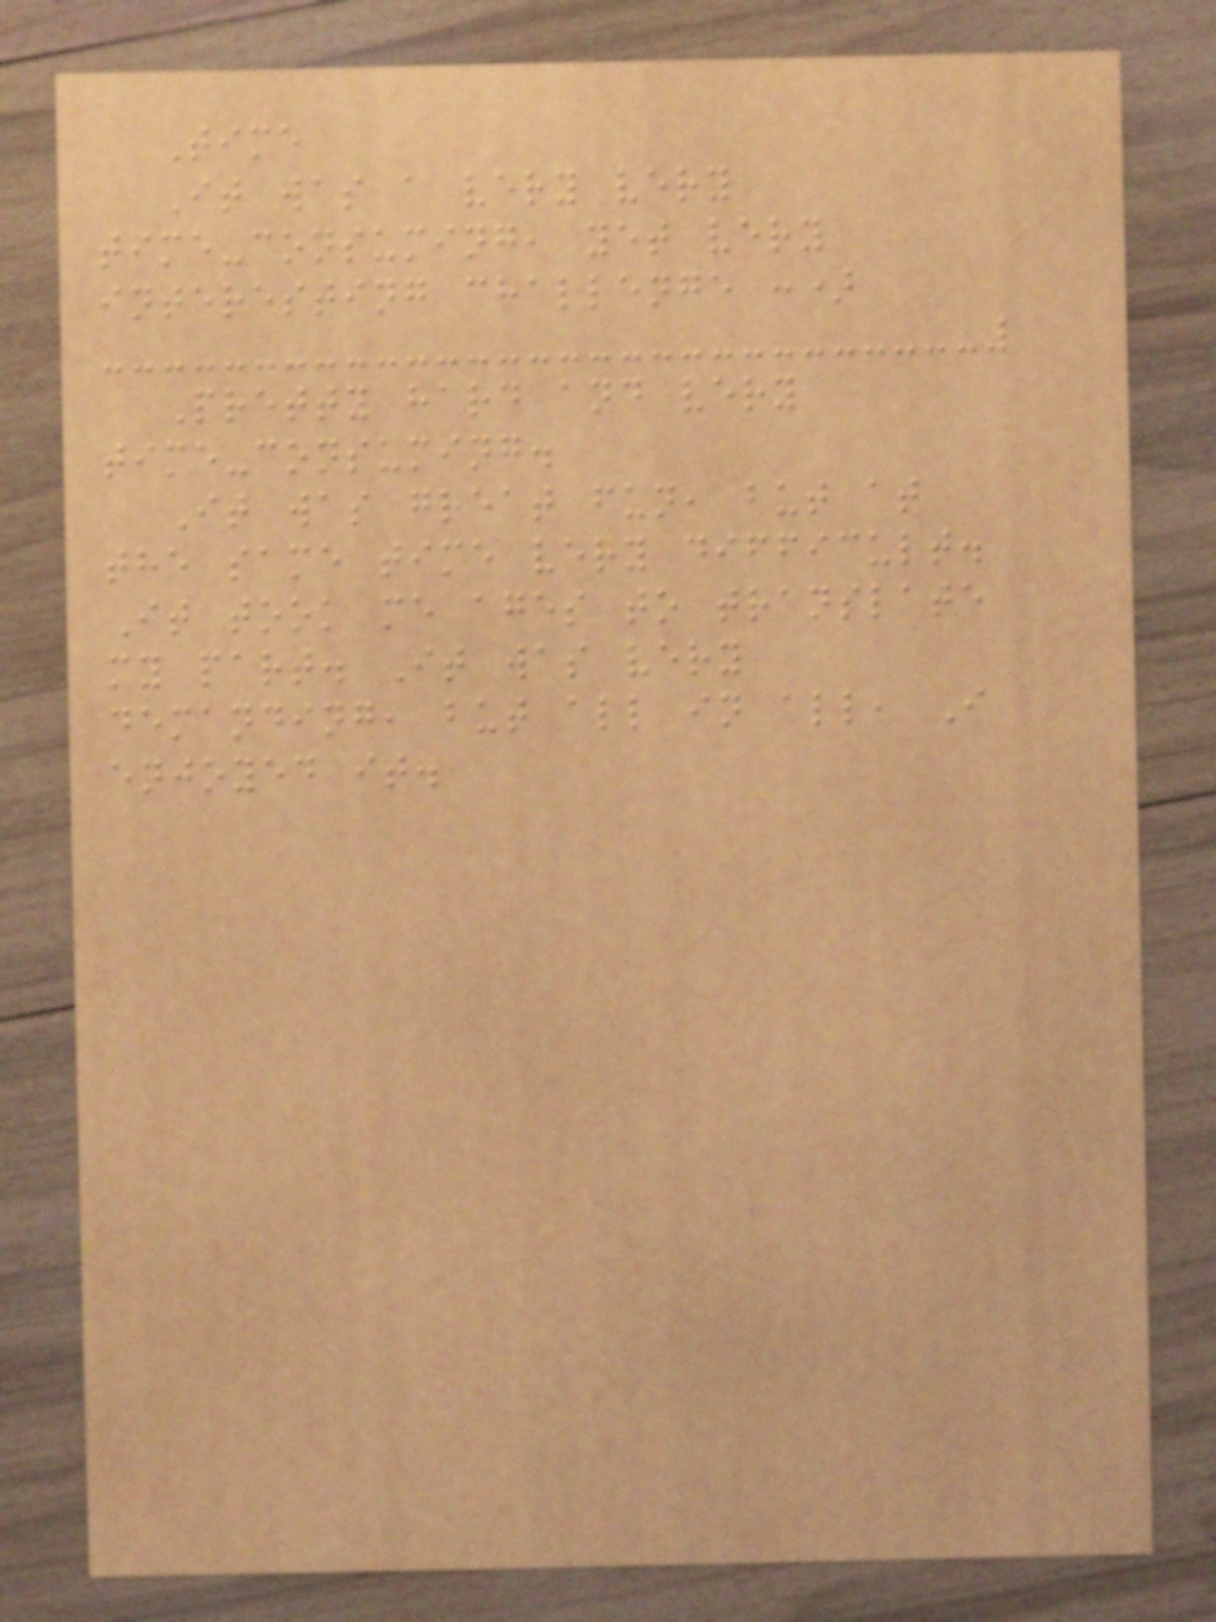Time
It was a very very
time-consuming, yet very
interesting challenge :)
Pretty hard and very
time-consuming.
It was great fun, but at
the same time very difficult.
It took me ages to translate
my part. It was very
demanding, but all in all, I
enjoyed it.
